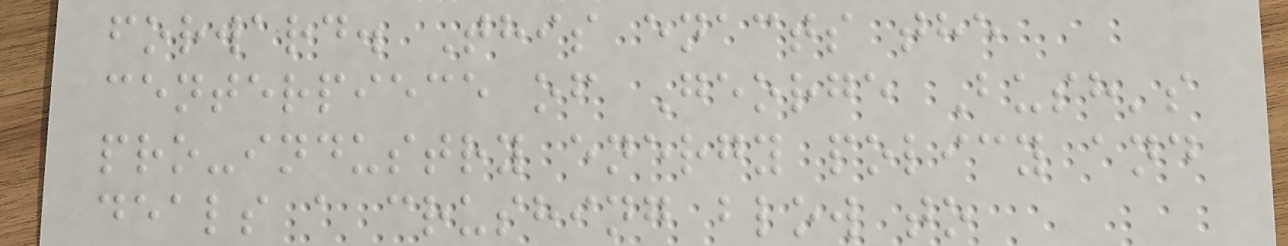forward. This enacts the
centerpiece of George Bush's
pro-industry energy policy and
deals a crushing blow to
